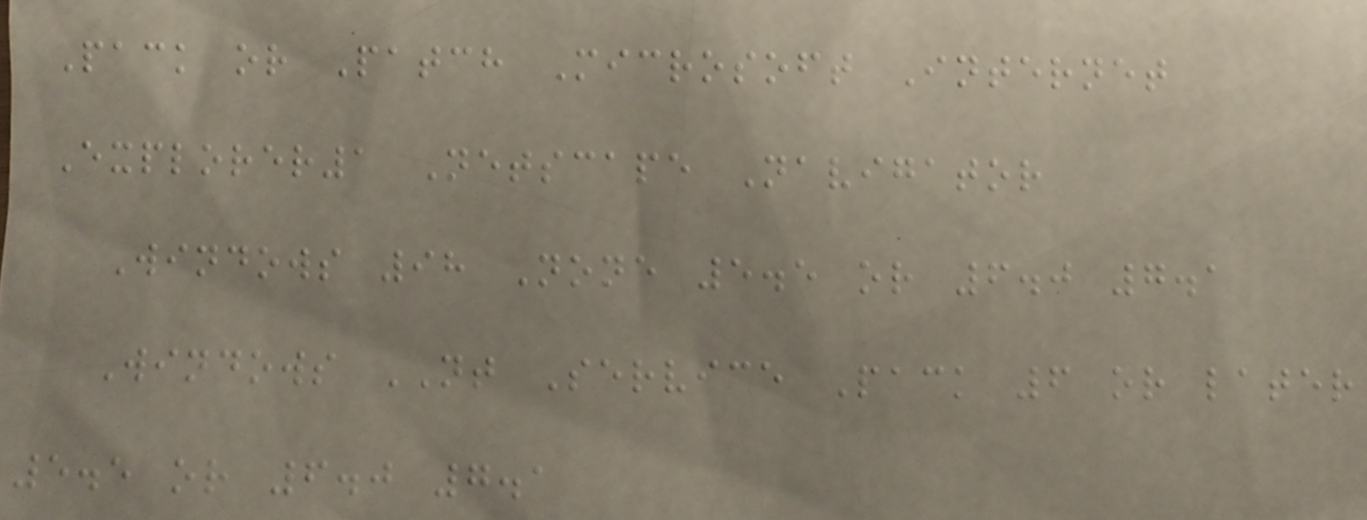Pack or Patch Microsoft Internet
Explorer1 Netscape Navigator
Windows 98 None 5.5 or 6.0 7.1
Windows NT Service Pack 6 or later
5.5 or 6.0 7.1
